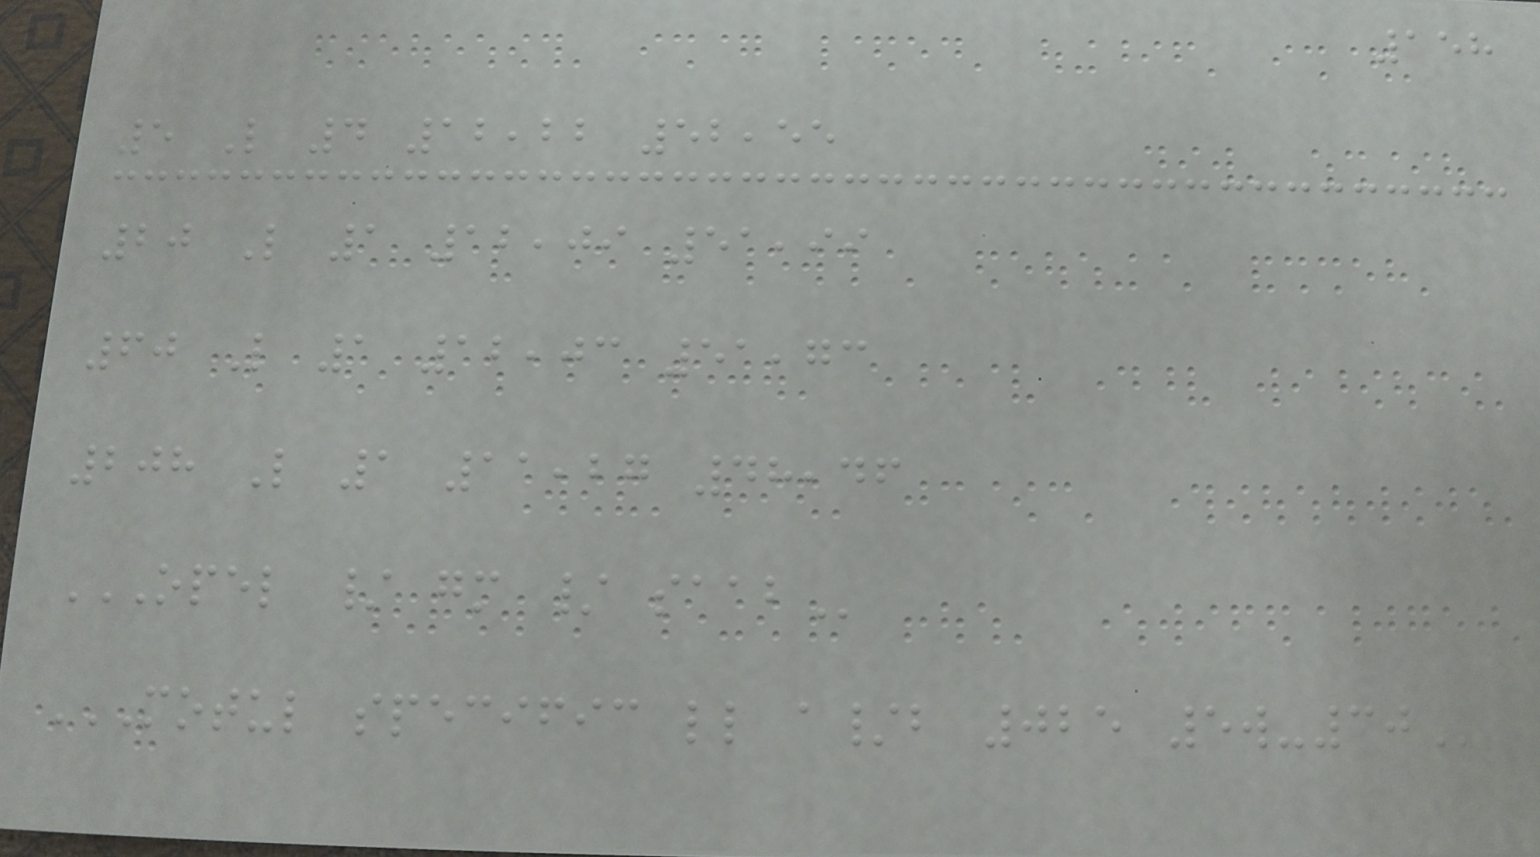158
5 L 4 12,22 52,55
20 L 1 12,09 51,99
60 L 1 12,03 51,73
208 L 1 11,27 48,46
OPEL / GM / SAAB
MOTUL SPECIFIC LL A/B 025 5W-30
